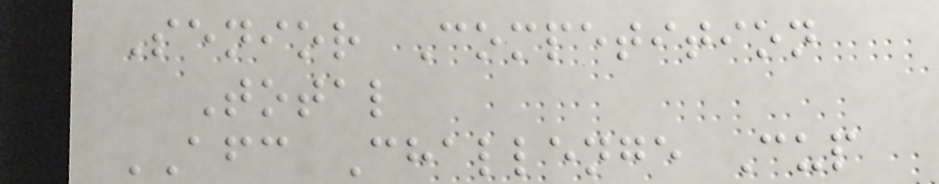Senior Competition
Total
AFC Challenge Cup
